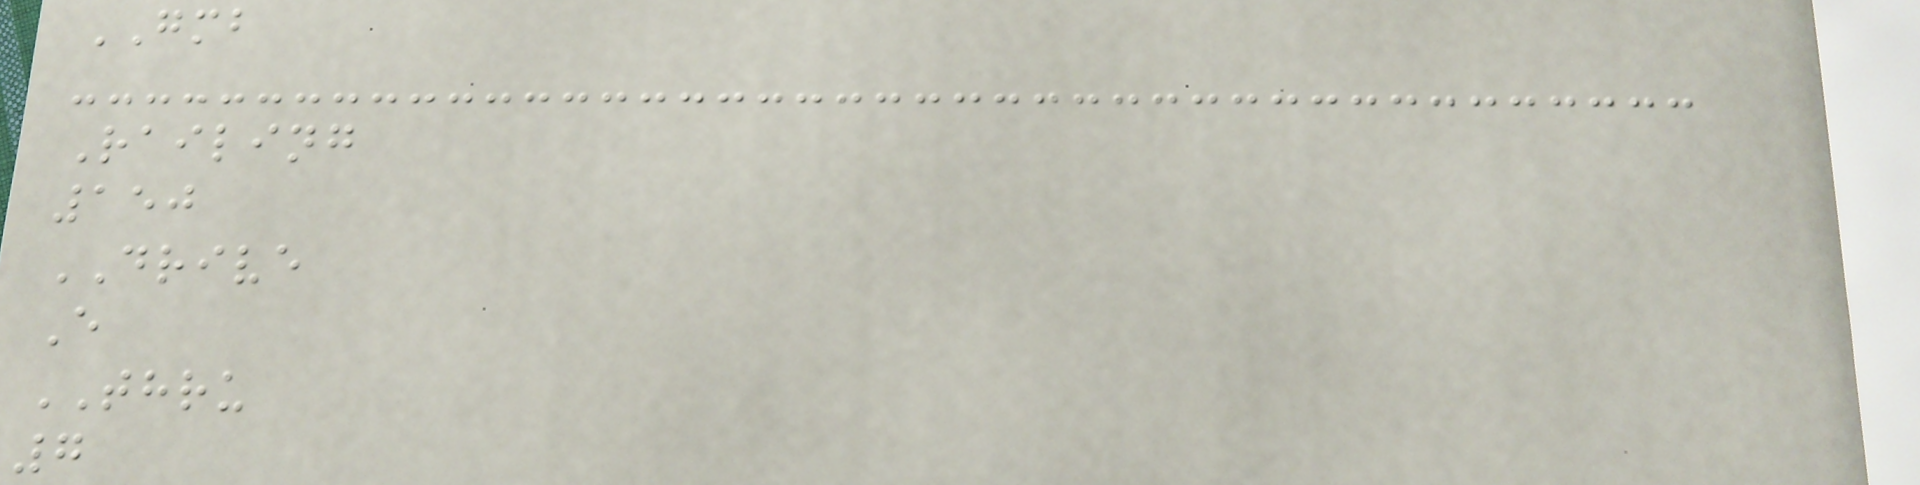GMB
Railing
150
DRIVE
E
THRU
7
